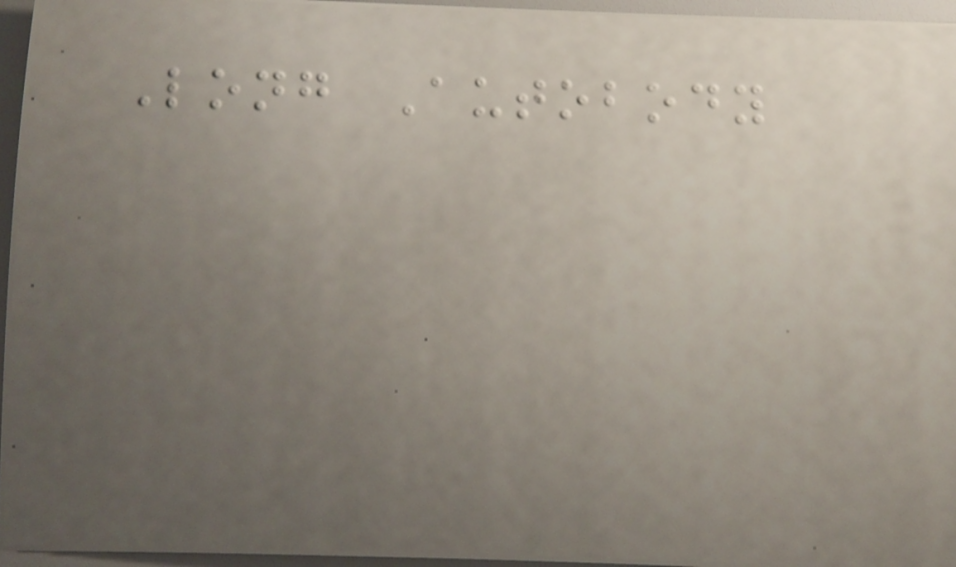Long Autobody
